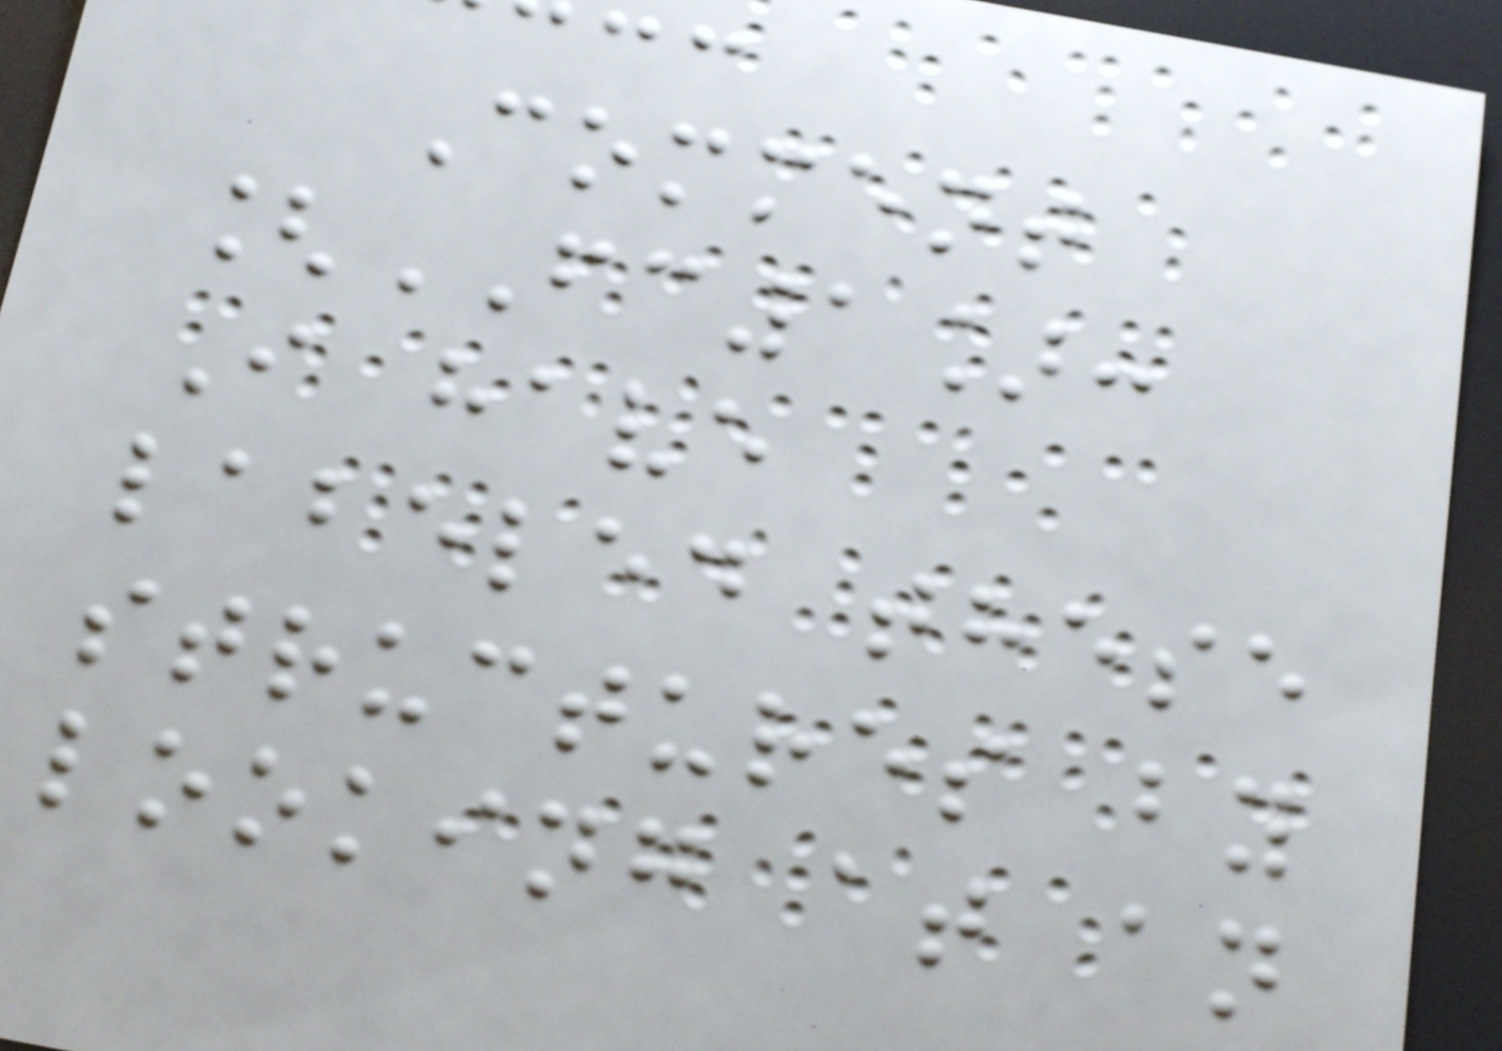Comment
[FC1]:
I have
labeled these
structures by
looking at an
